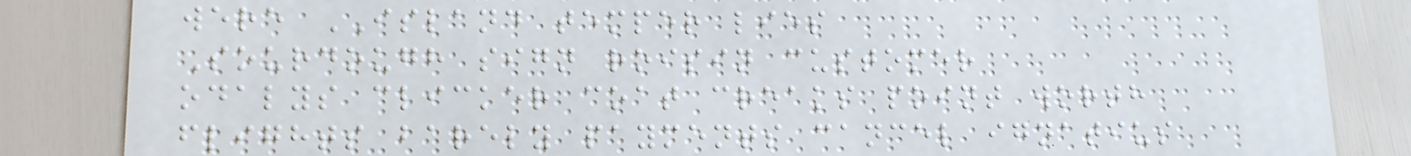were ISLAND temper lies
Sourdough sign roisin customer
odalys clicker coat creaks point worth
flights barely payments cancel ignatius
